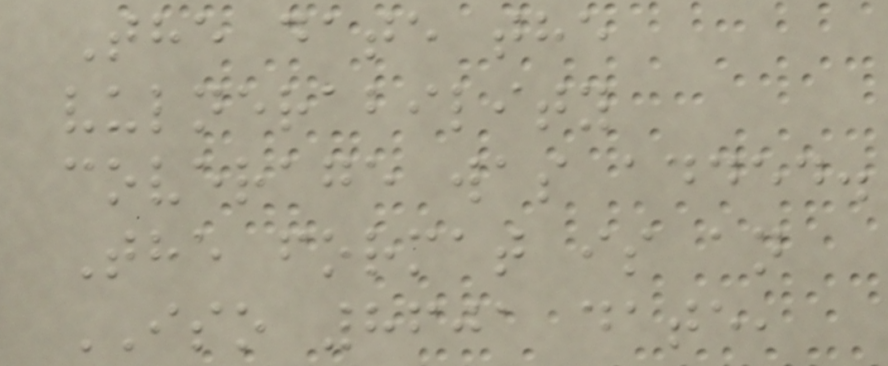The date the
vulnerability
coverage was added.
The format is an
ISO 8601 date,
